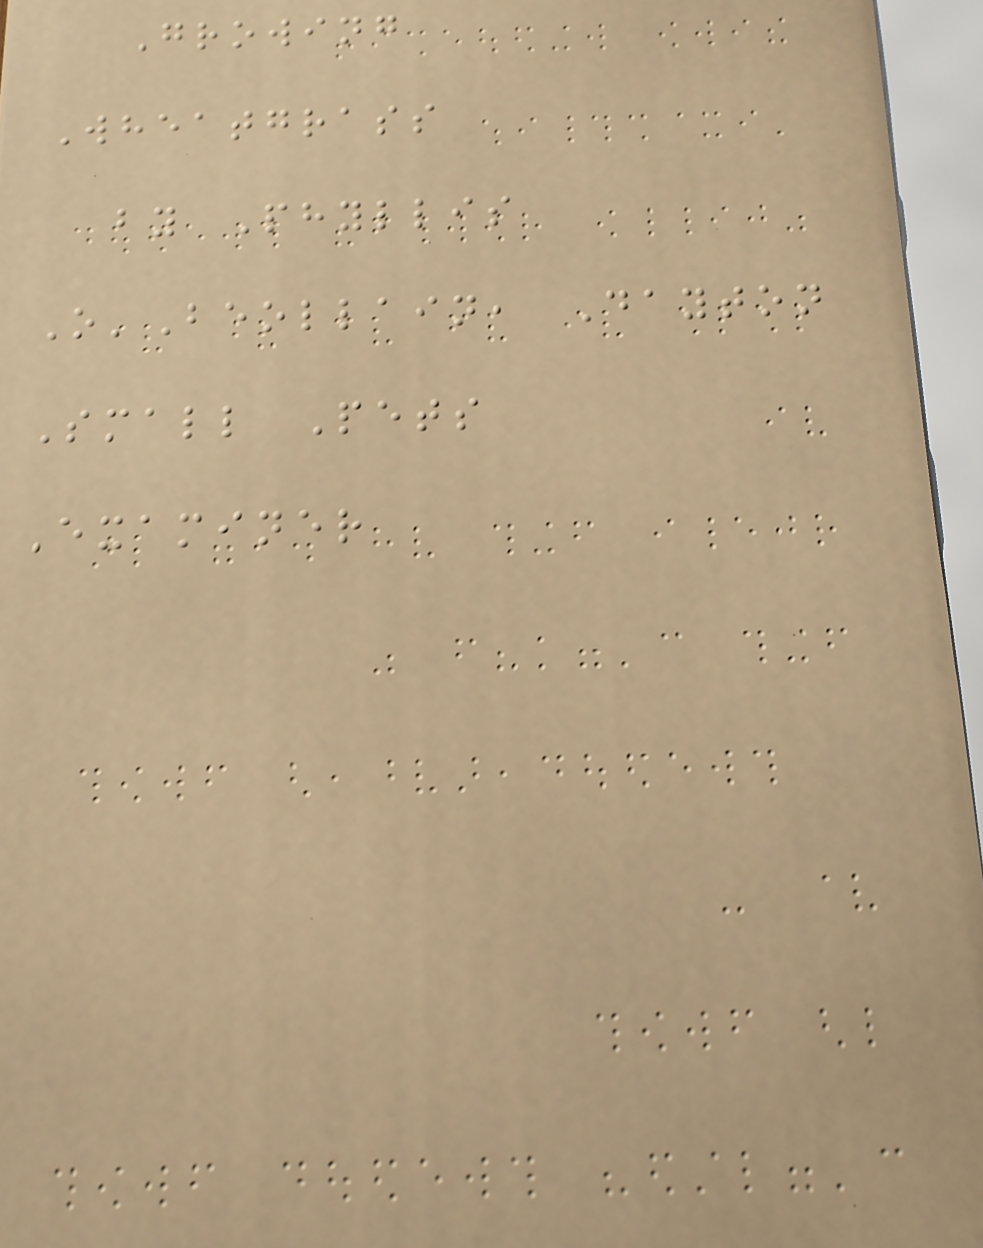Growing
Wheatgrass
by Phyllis
O'Beollain, Dayton
Small Pets
Examiner
